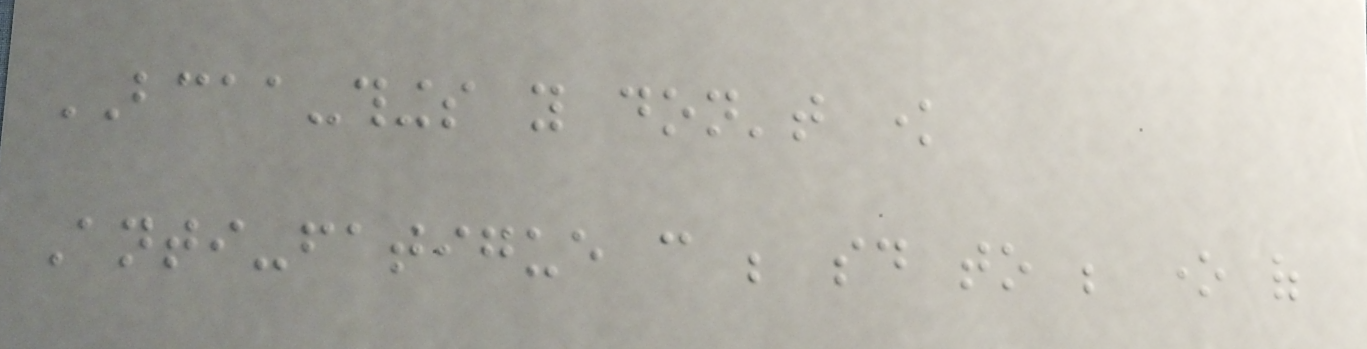BCAA-things you don't know
Anti-fatigue can be said to be one of
